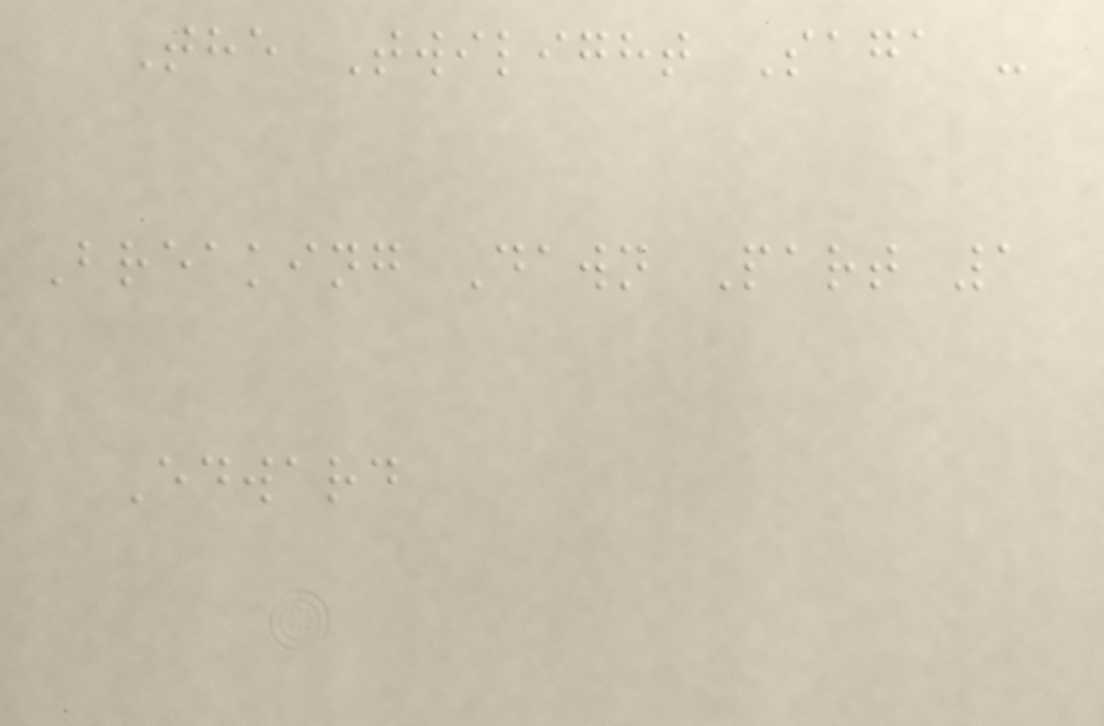The Twilight Saga -
Breaking Dawn Part 1
Edward
